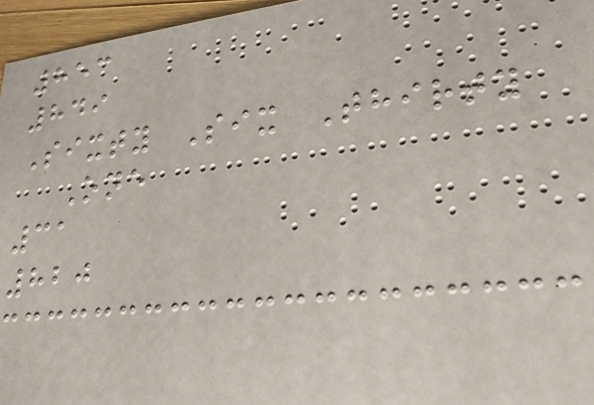853
849
Sixty Six Thirty
One
31
820
